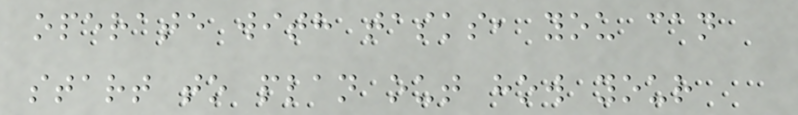operate with tasks, you can
start to plan out how your
